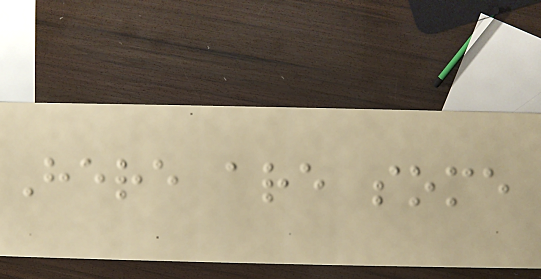Here are some
